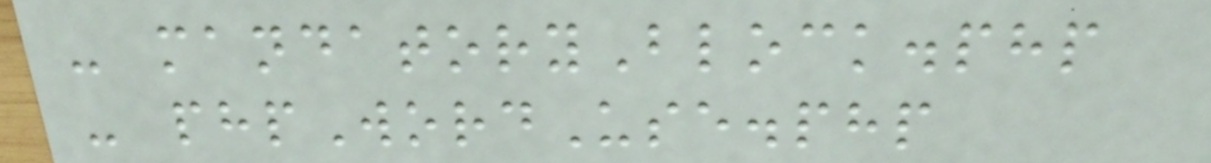- mandatoryBlock.php
- phpWordUse.php
